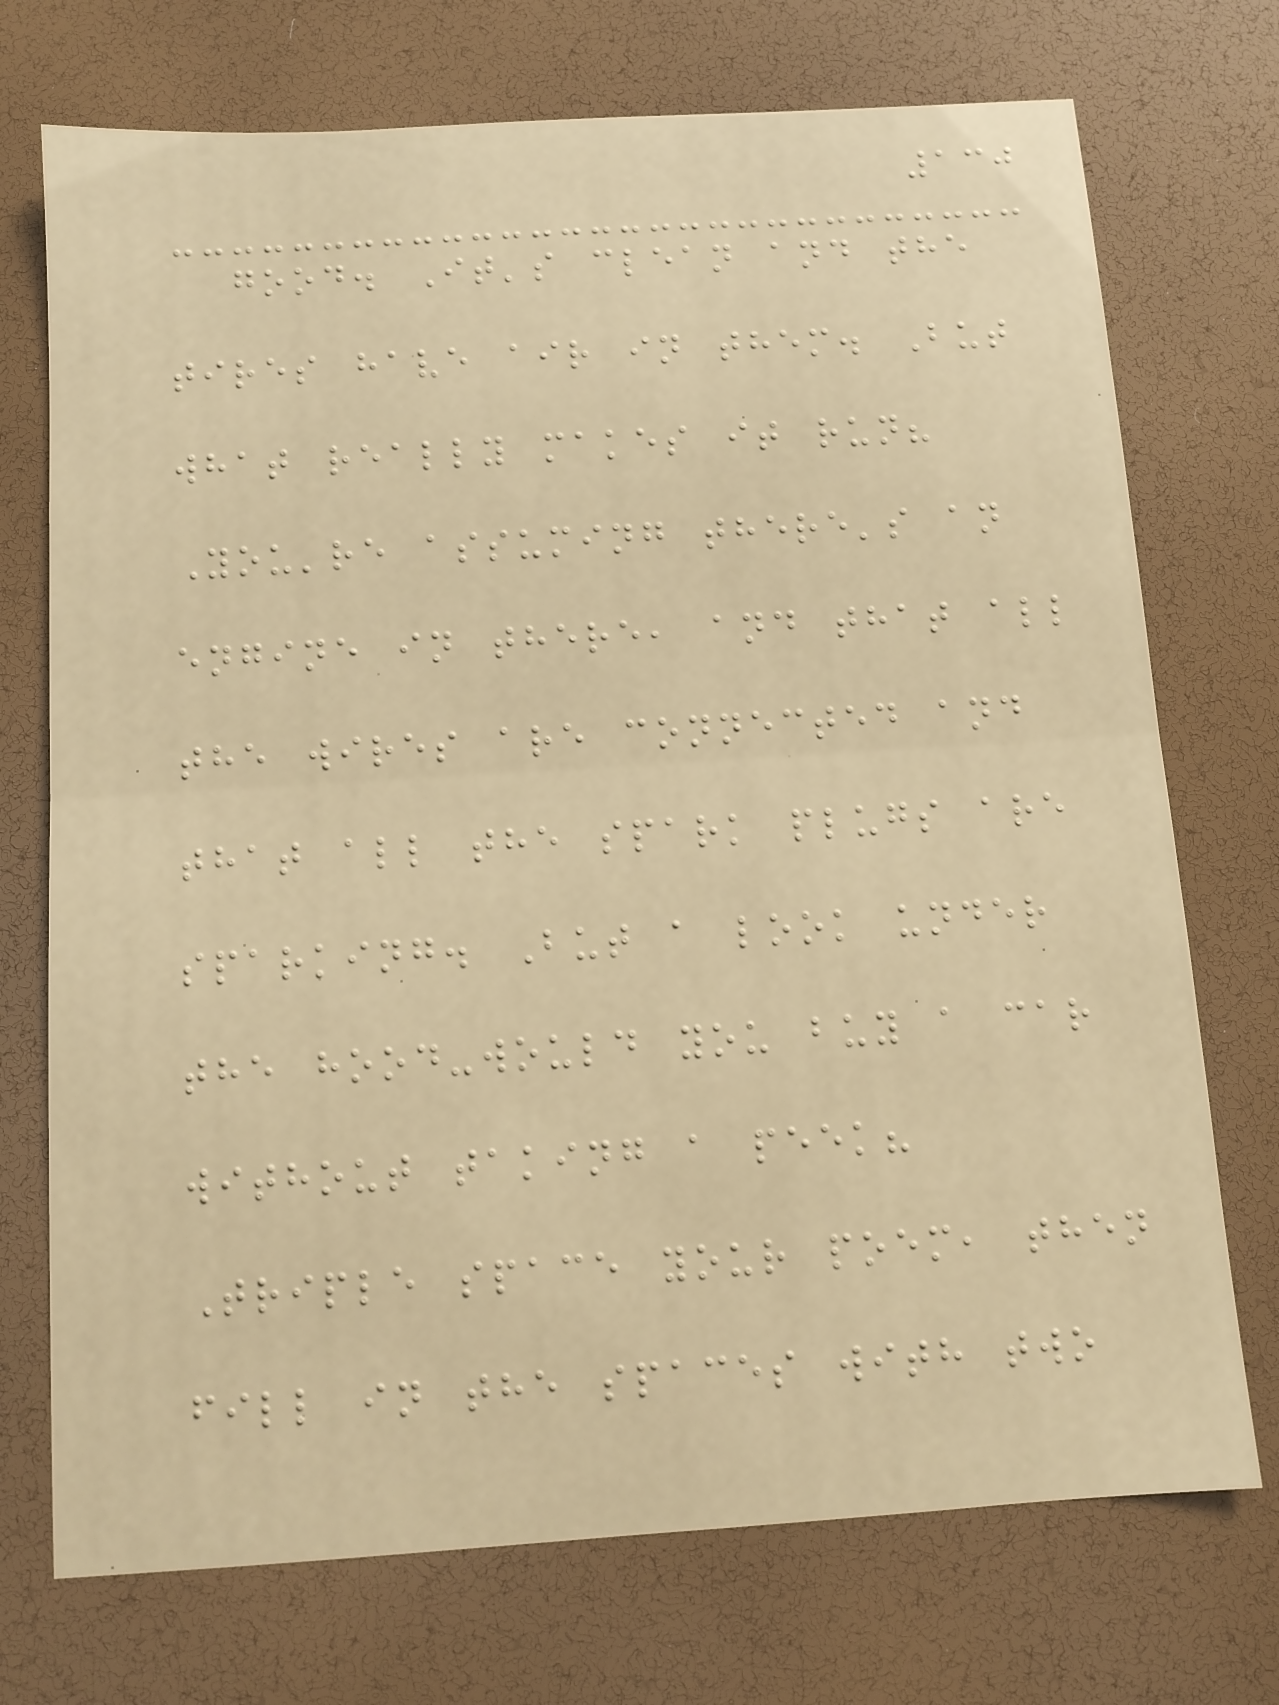130
good. It's clean and the
tires have air in them. But
what really makes it run?
You're assuming there's an
engine in there, and that all
the wires are connected and
that all the spark plugs are
sparking. But a look under
the hood-would you buy a car
without taking a peek?
Triple space your poem, then
fill in the spaces with two
